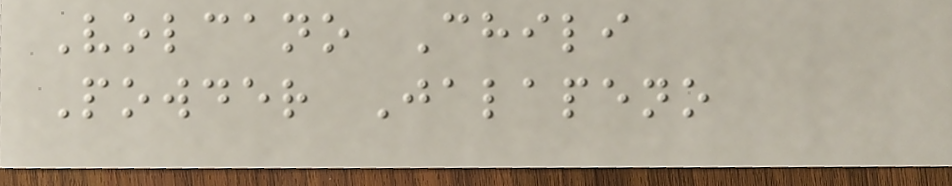Volcano Chili
Powder Jalapeno
